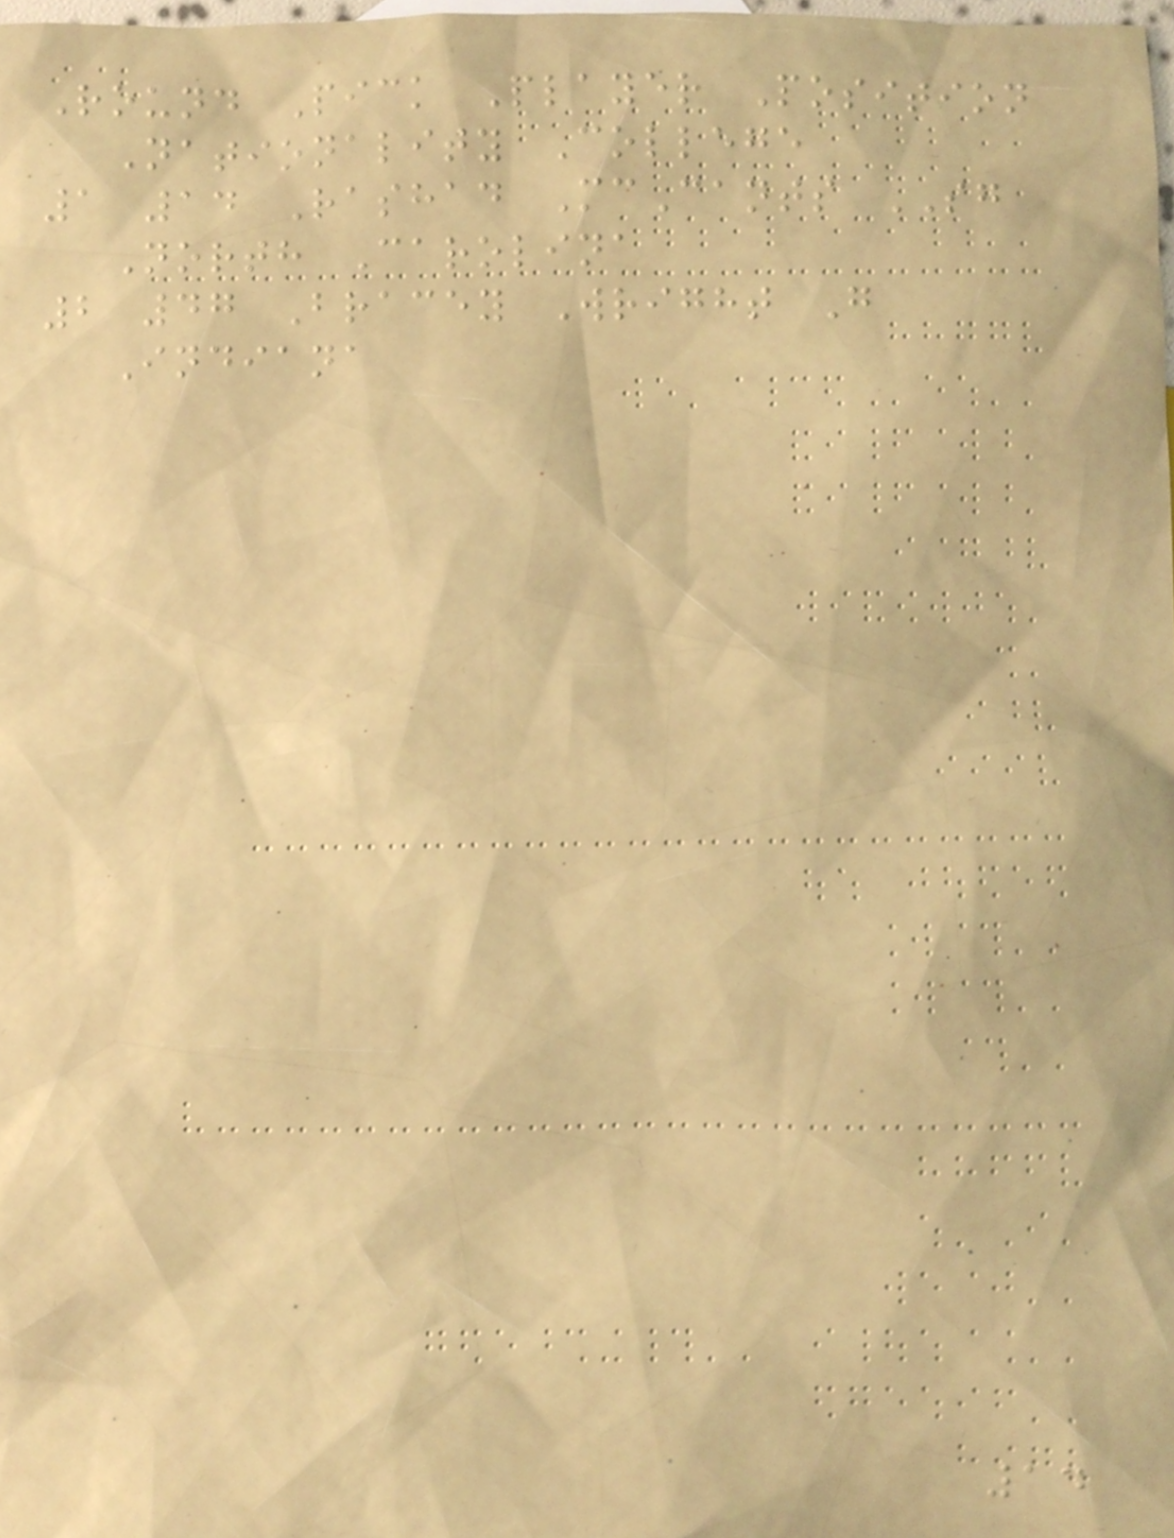Round Pick Player Position
Nationality College
1 14 Rashad McCants SG
North Carolina
2 47 Bracey Wright G
Indiana
14
